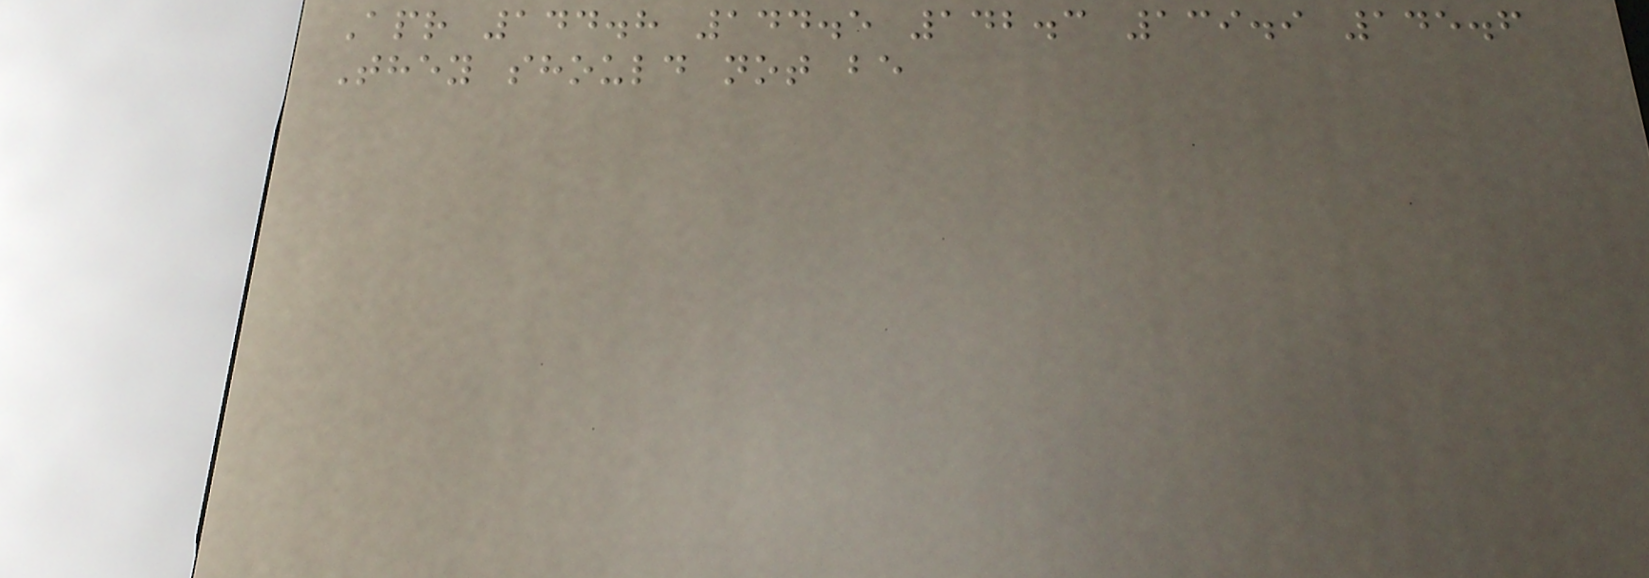Apr 144.8 144.5 142.3 139.9 145.6
They should not be
